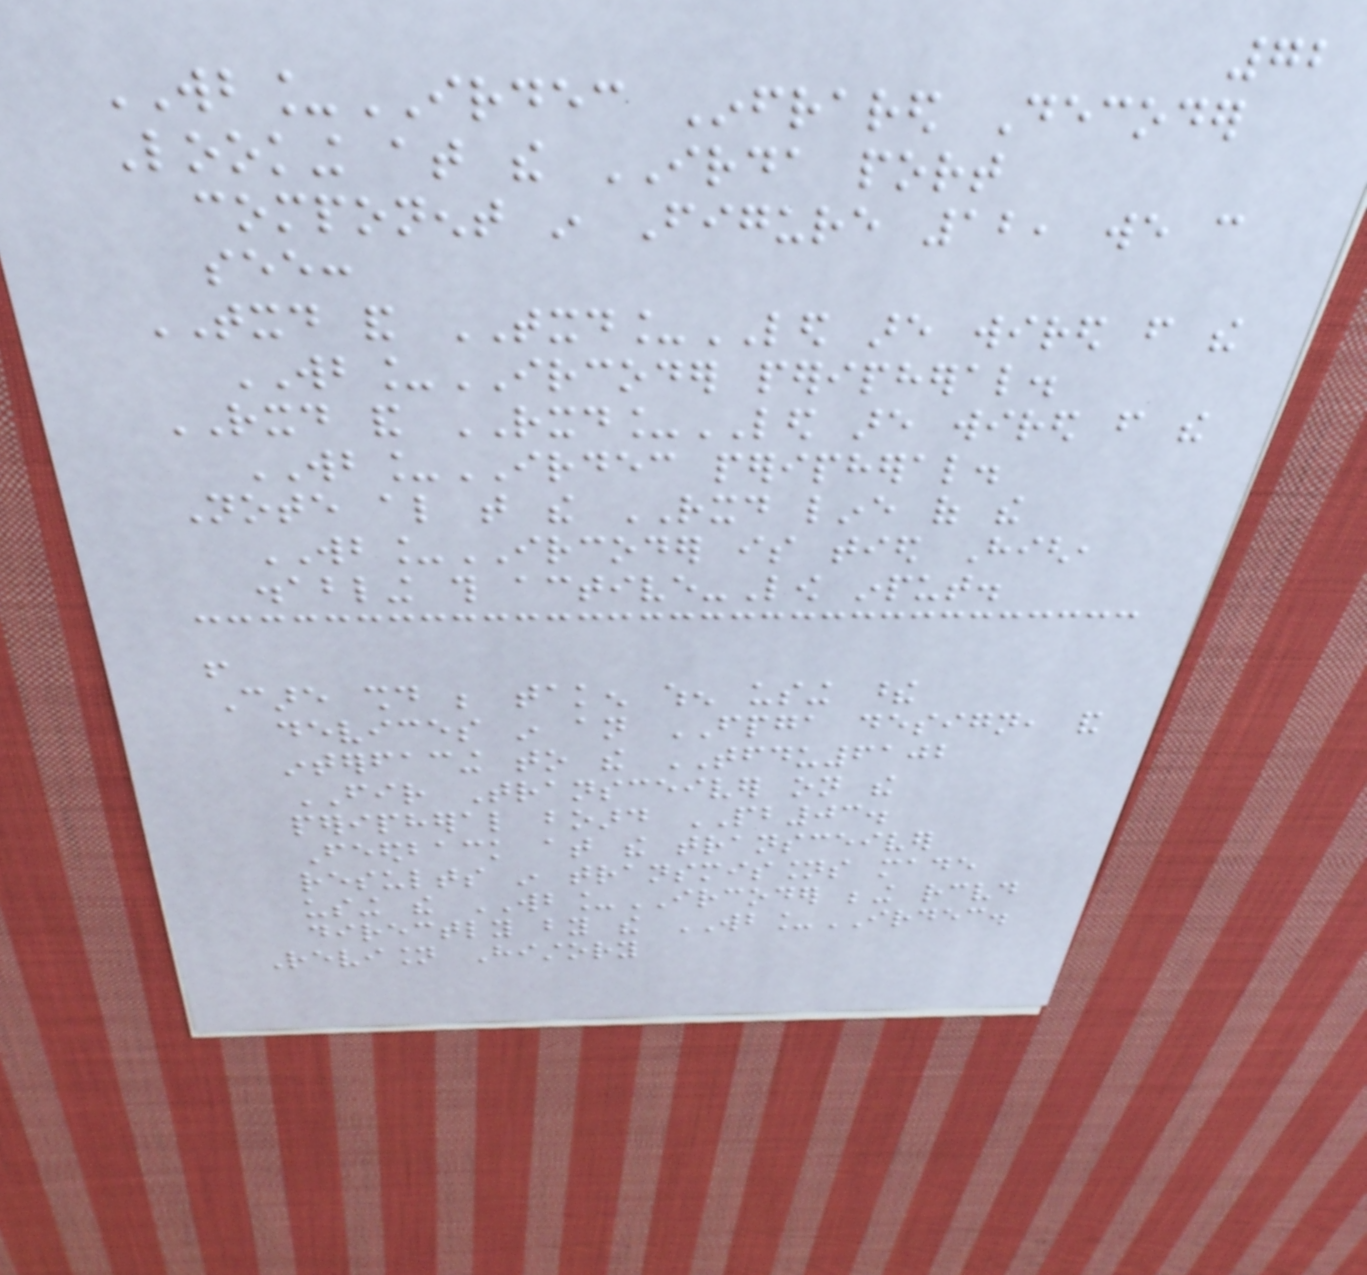72
WB_IRDEC Infrared Decoder
Looking at the IRDA port
component in Figure 12, we can
see:
TXD and TXD_LED are wired from the
WB_IRCODER peripheral.
RXD and RXD_LED are wired from the
WB_IRDEC peripheral.
Note also that the RXD line of the
WB_IRCODER is tied High,
disabling this active-Low input.
!
Care should be taken when using these
devices in an FPGA design, and
interfacing to the TFDU6102
FIR Transceiver on the
peripheral board PB03.
Feedback at the transceiver
results in transmissions made
using the WB_IRCODER being received
directly by the WB_IRDEC.
Revision History
